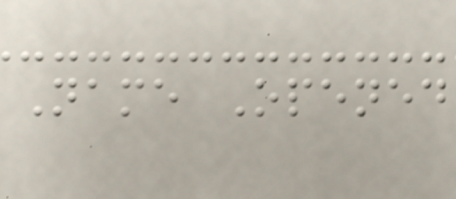Name Opened
